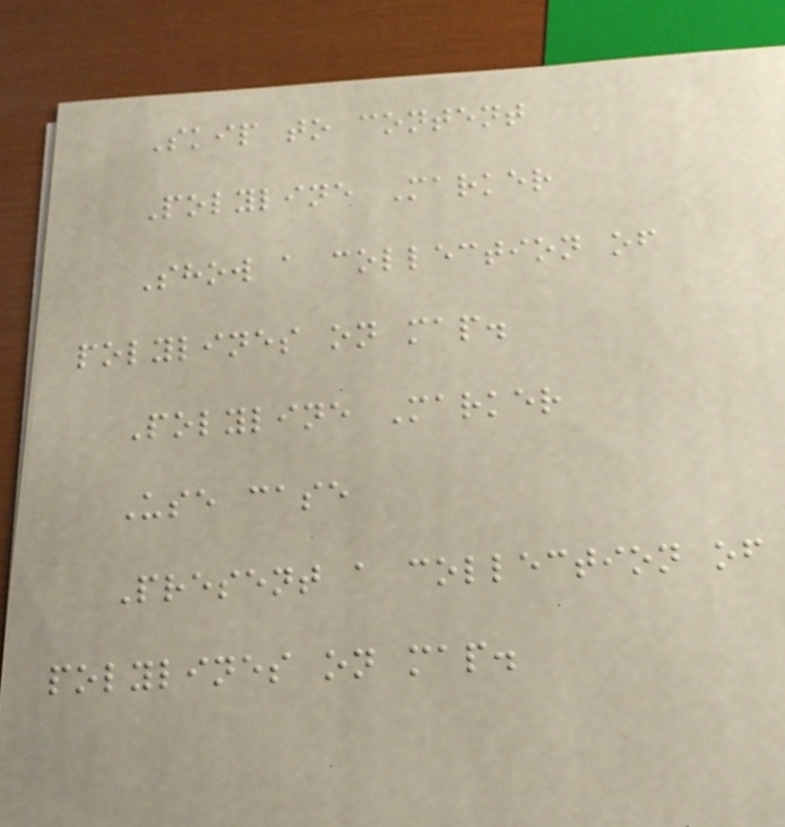Skip to content
Polyline Marker
Show a collection of
polylines on map.
Polyline Marker
Use case
Present a collection of
polylines on map.
